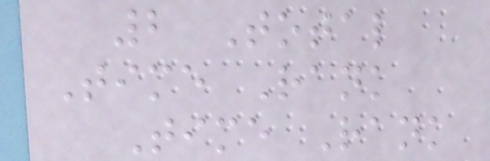2 Total
Time Rank
Time Rank
